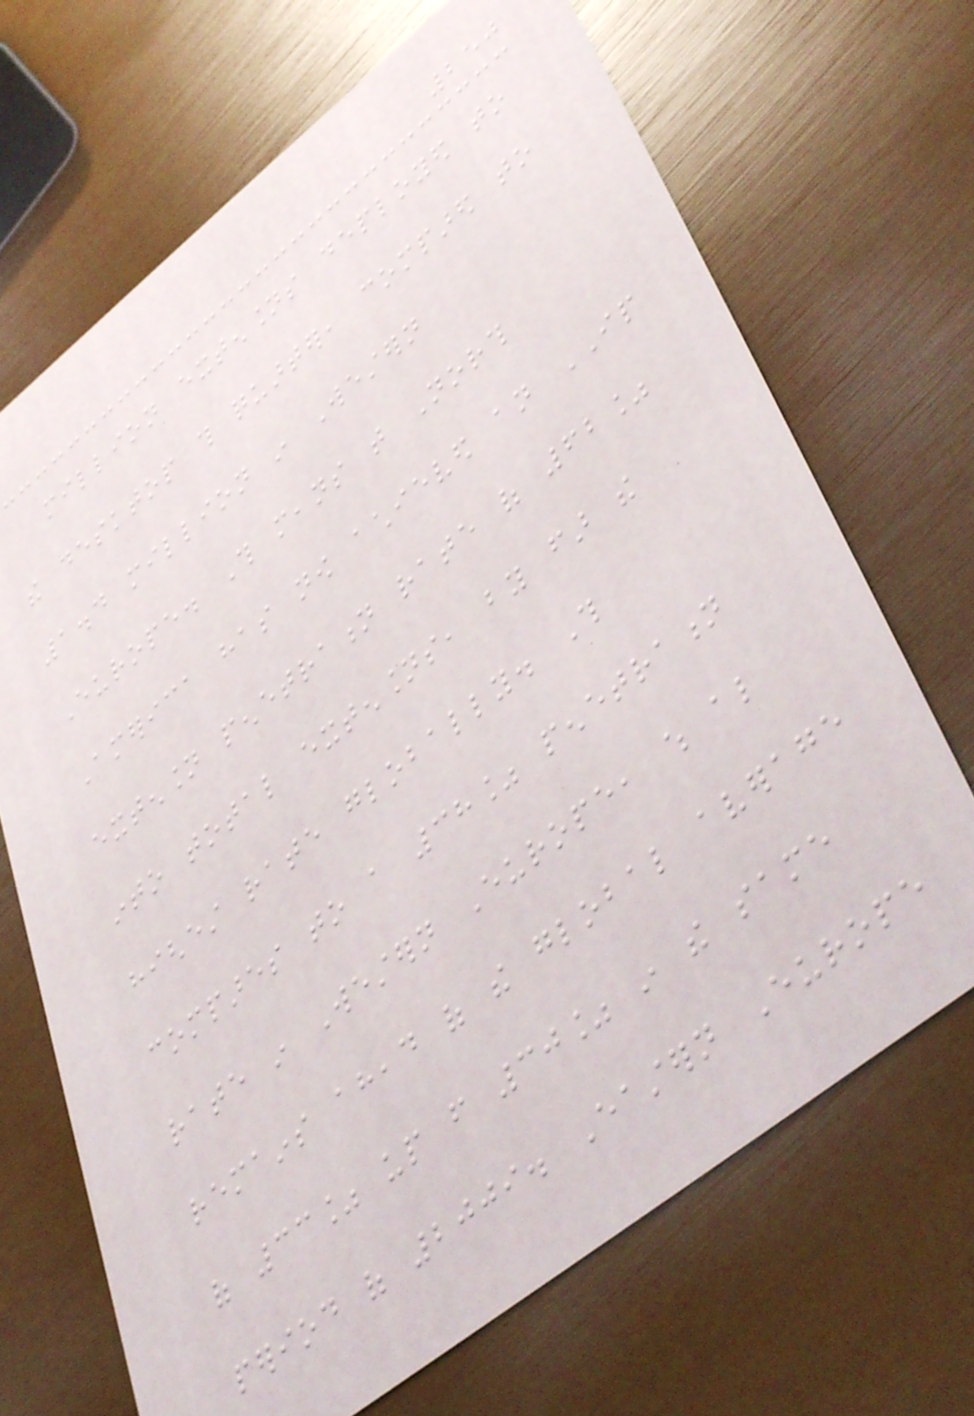250
million extensions deployed to
the desktop this quarter, compared to
1.4 million in Western
Europe. This means that North
America has now achieved an IP
extension penetration rate of 62%
into total extensions, by far the
highest rate globally. This
compares to a 38% penetration
rate in Western Europe, which also
remains ahead of the global average
of 33% up from 30% in the same
period of 2009. Eastern Europe
